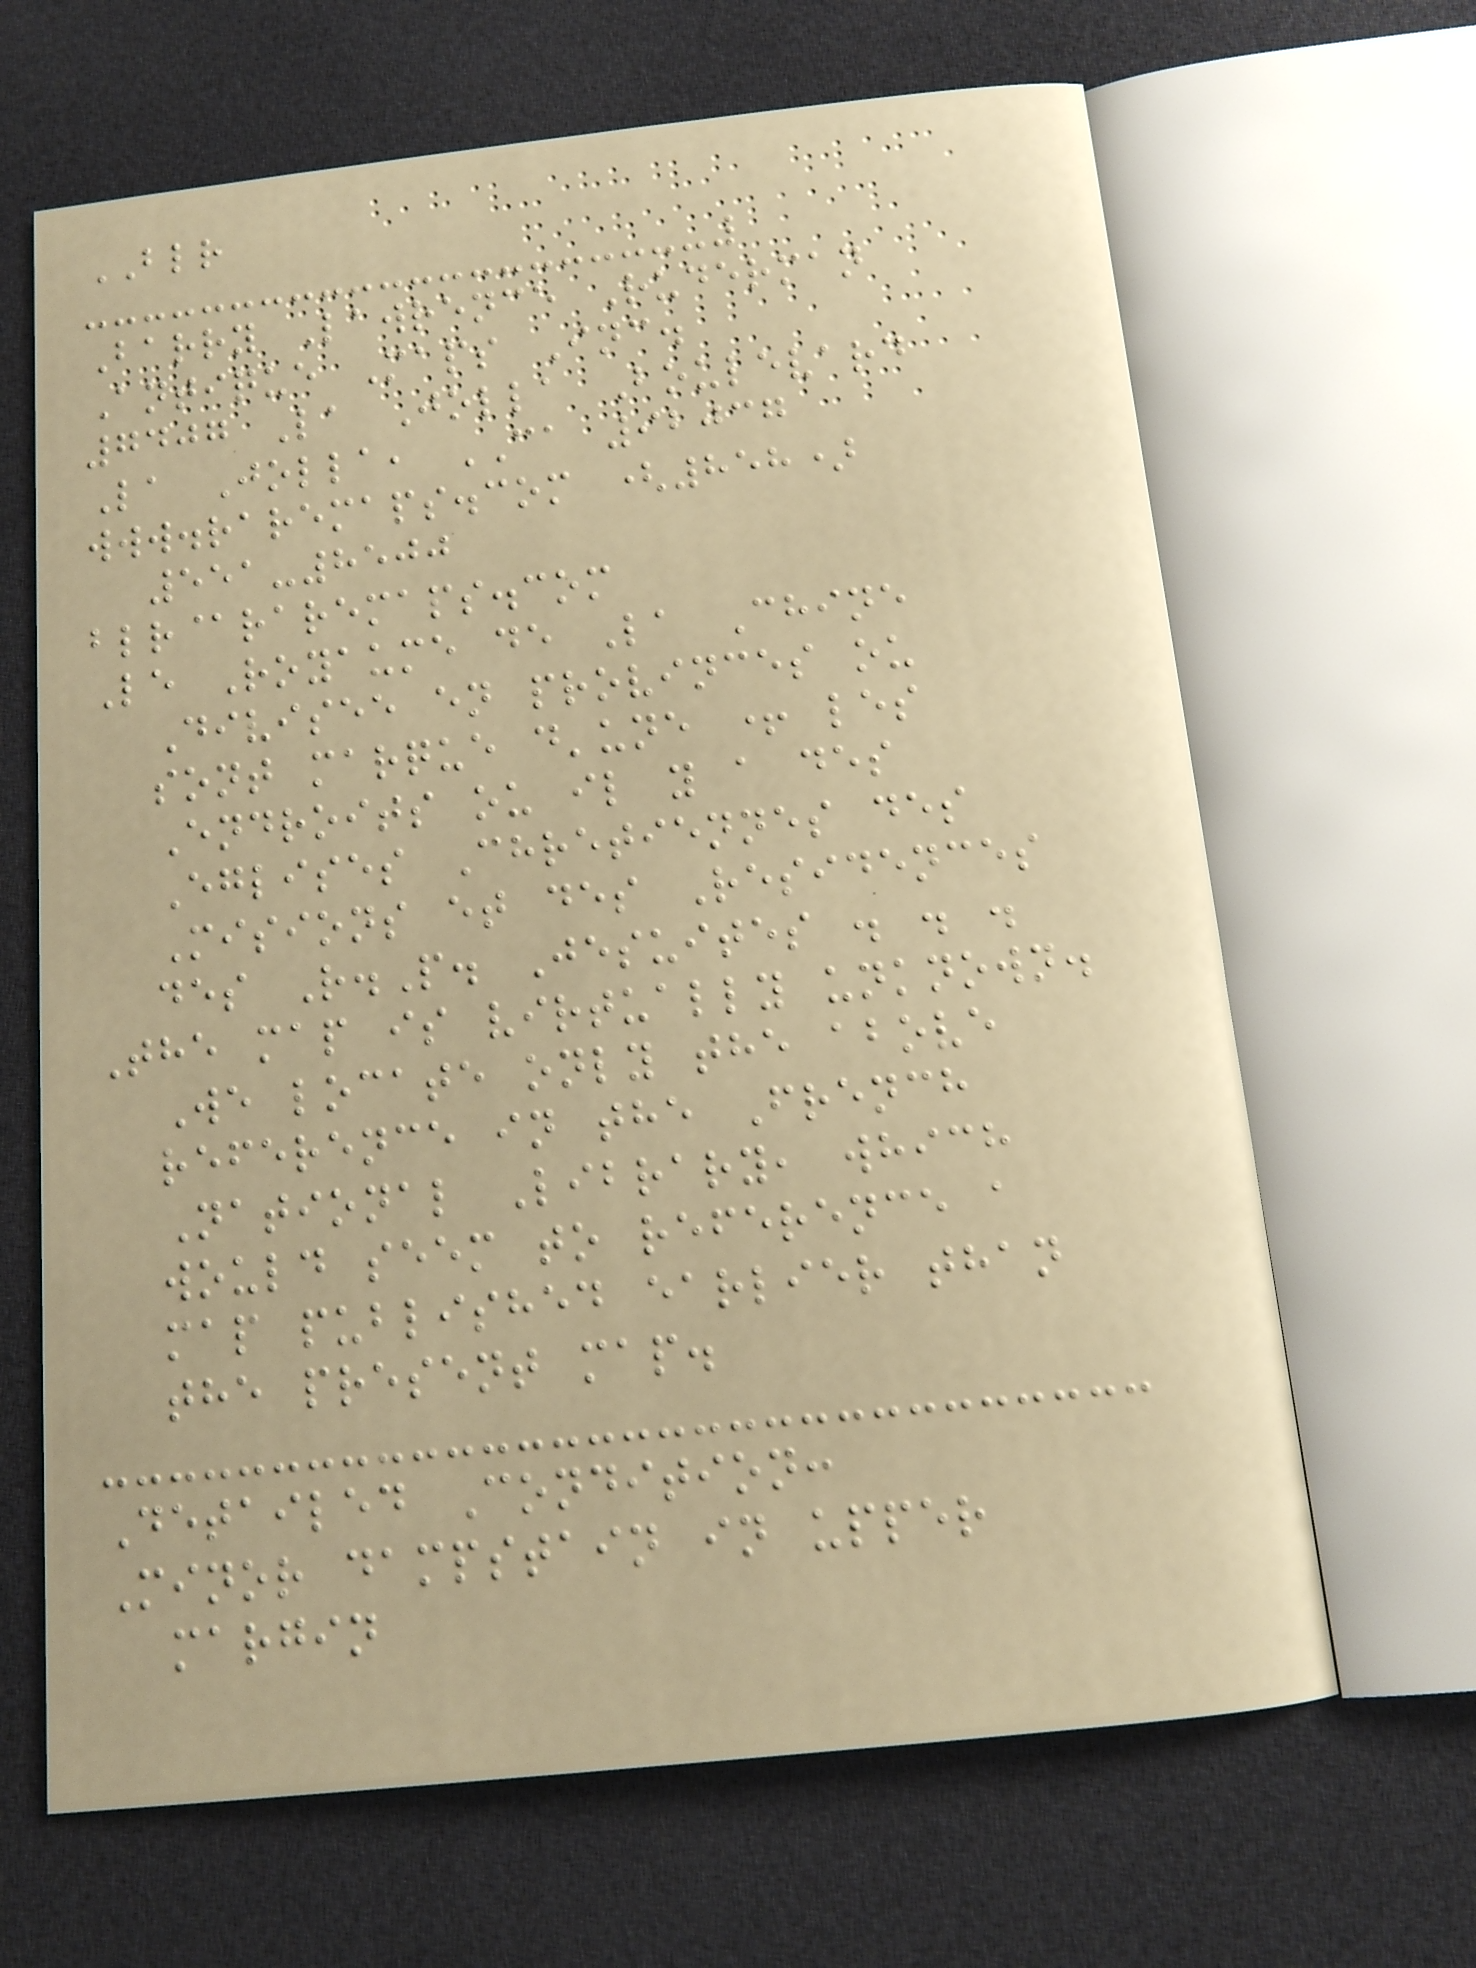BLR
Barry Lawrence Ruderman
Antique Maps Inc.
7407 La Jolla Boulevard
La Jolla, CA 92037
www.raremaps.com (858)
551-8500
blr@raremaps.com
Le Royaume de La Chine
Divisee en provinces ou
sont marque d'une + les
Endroits ou il y a des
Eglises Chretiennes des
Misions et des Residences
des R.P. Jesuites . . .
The map is virtually unknown.
We locate only the above
reference in the French
National Library, which
would seem to reference a
map published earlier than
the present map.
Detailed Condition:
Minor dampstain in upper
margin
